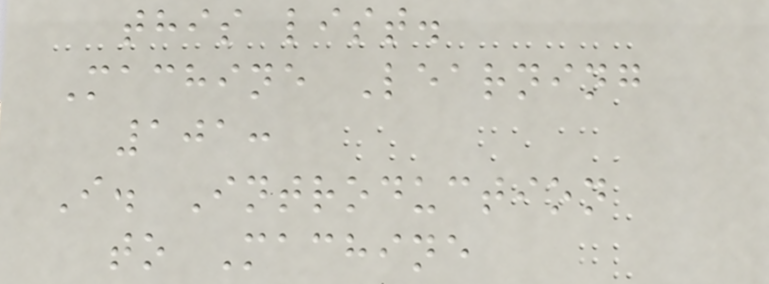this list.
Machine Learning
101:
I. Introduction
to Machine
